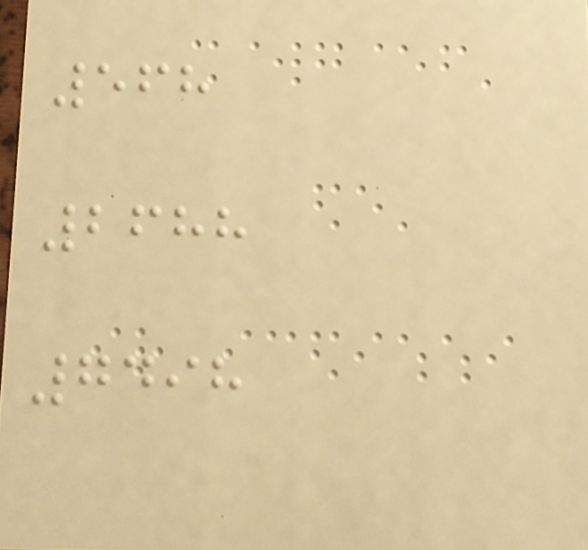568
2688
7498
